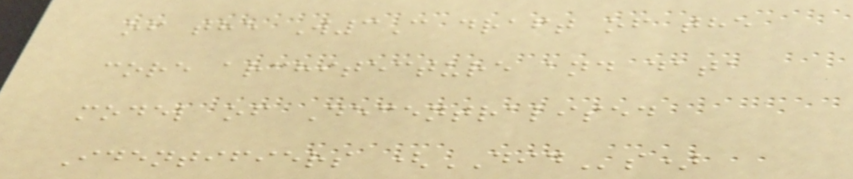of the W3C draft of the
core architecture and data
model of Decentralised
Identifiers (DIDs)
